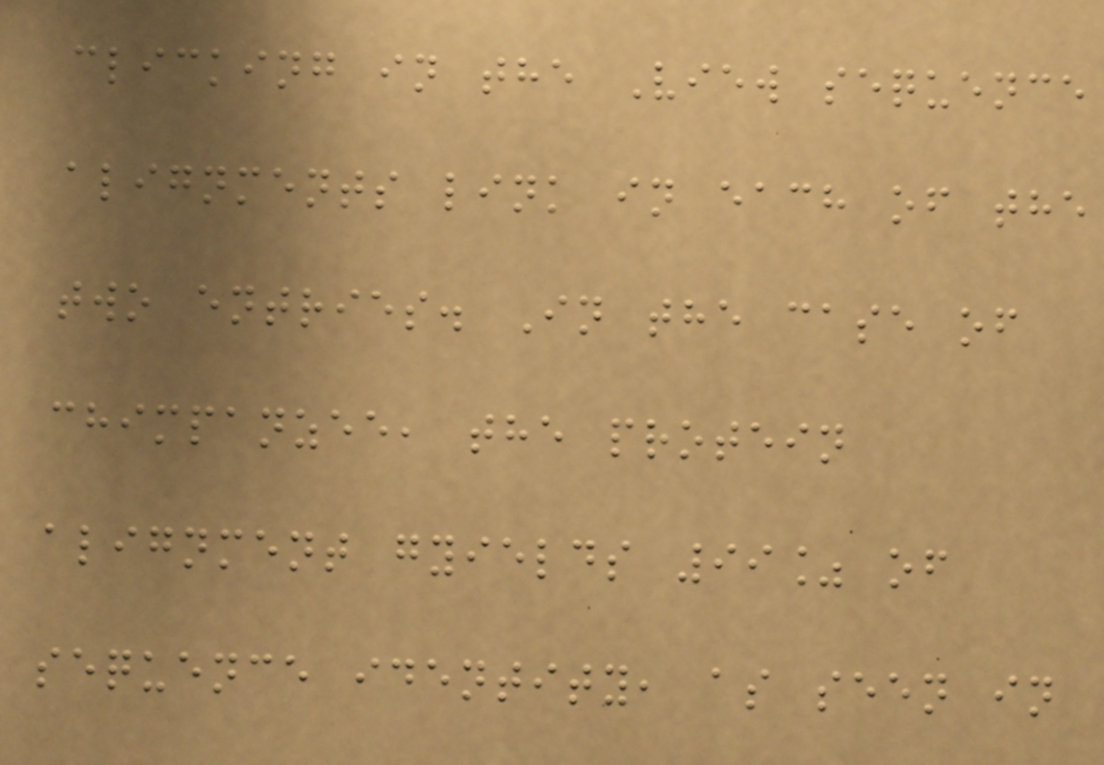clicking in the View sequence
alignments link in each of the
two entries. In the case of
chimpanzee, the protein
alignment gyields 99% of
sequence identity, as seen in
